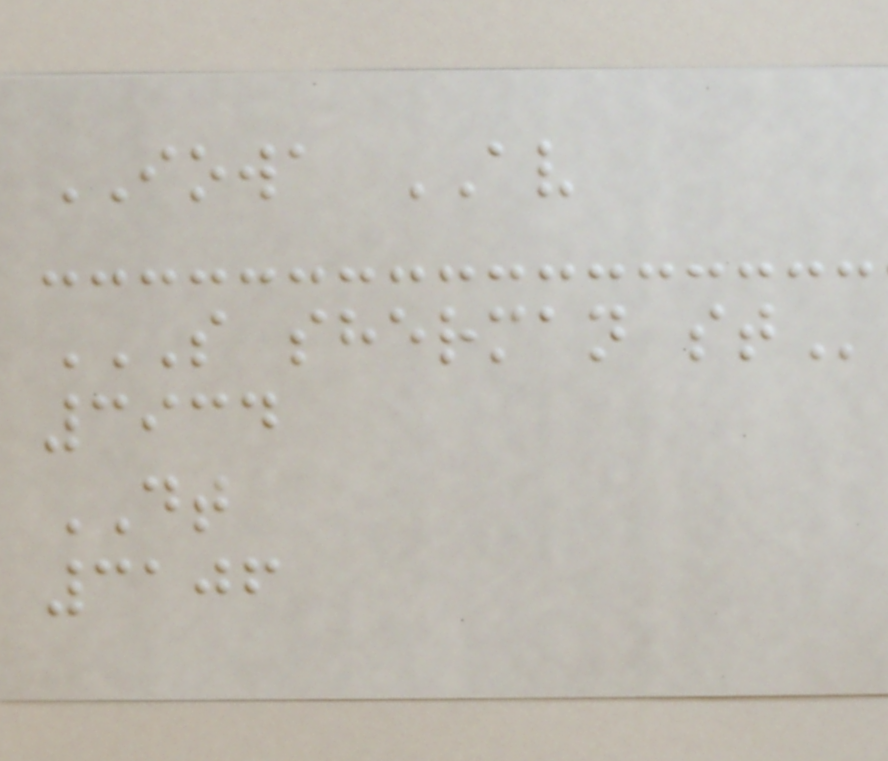IOWA AV
S SHERMAN ST
3934
DT
3106
